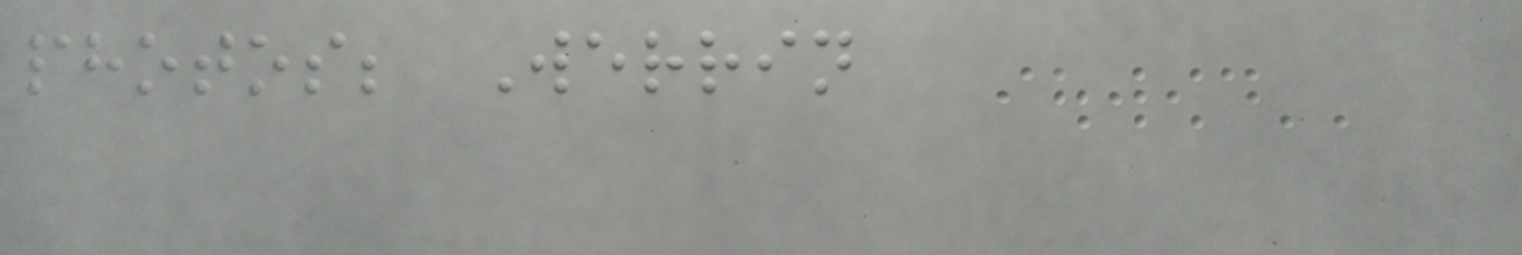photos; Werrin
